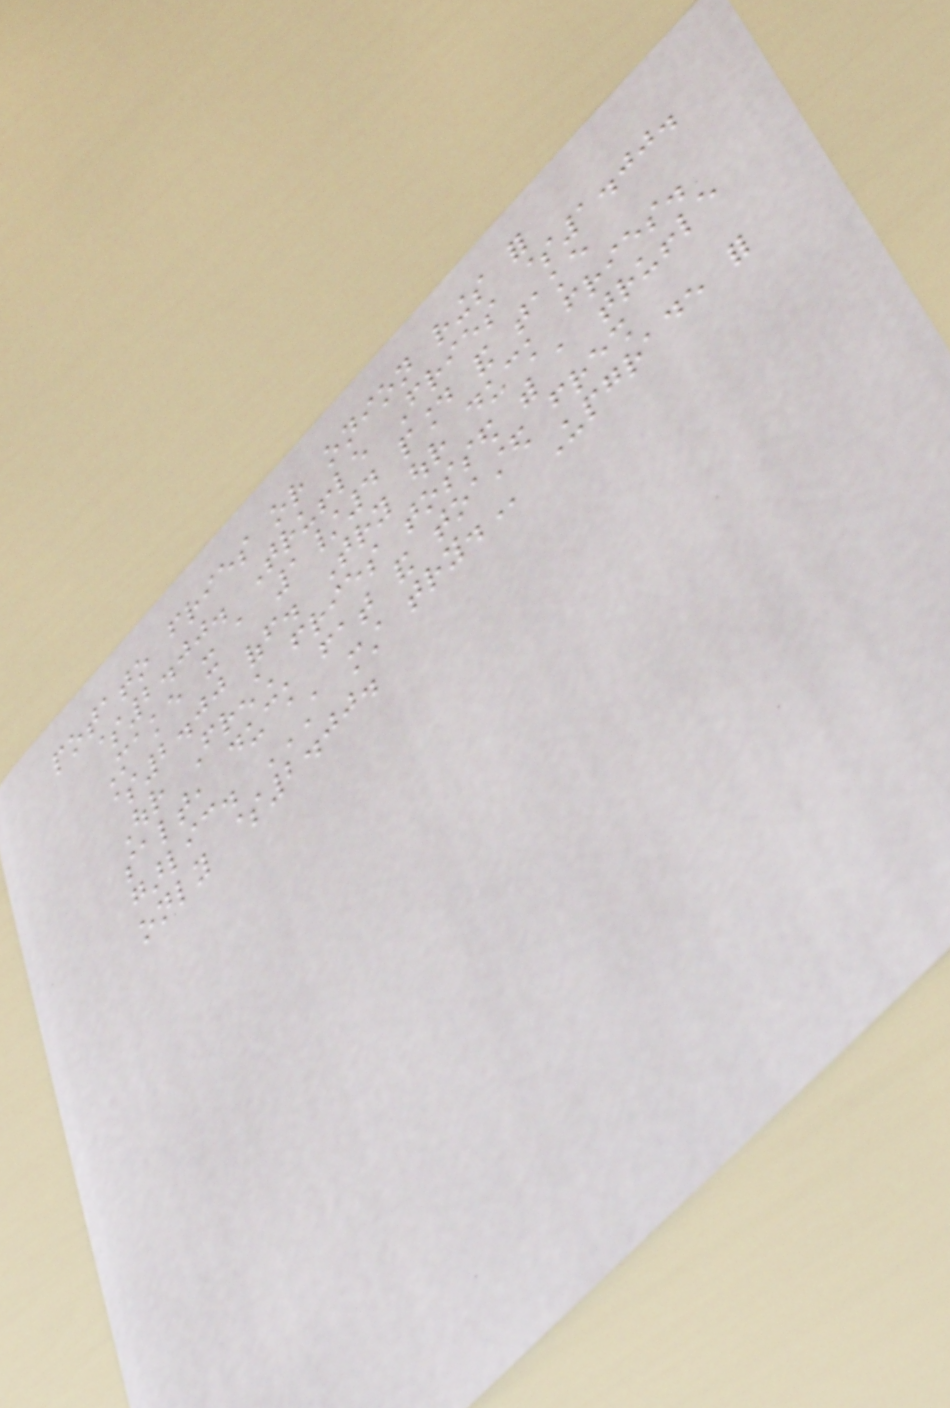potato fries or onion rings for
$2.00. Truffle Fries $1.00.
Make it a 1/4 pound and take
$2.00 off. Try our duck fries.
Our French fries tossed with a truffle
salt, duck fat and toasted fresh
garlic. A MUST TRY. Upgrade for
only $2.00.
